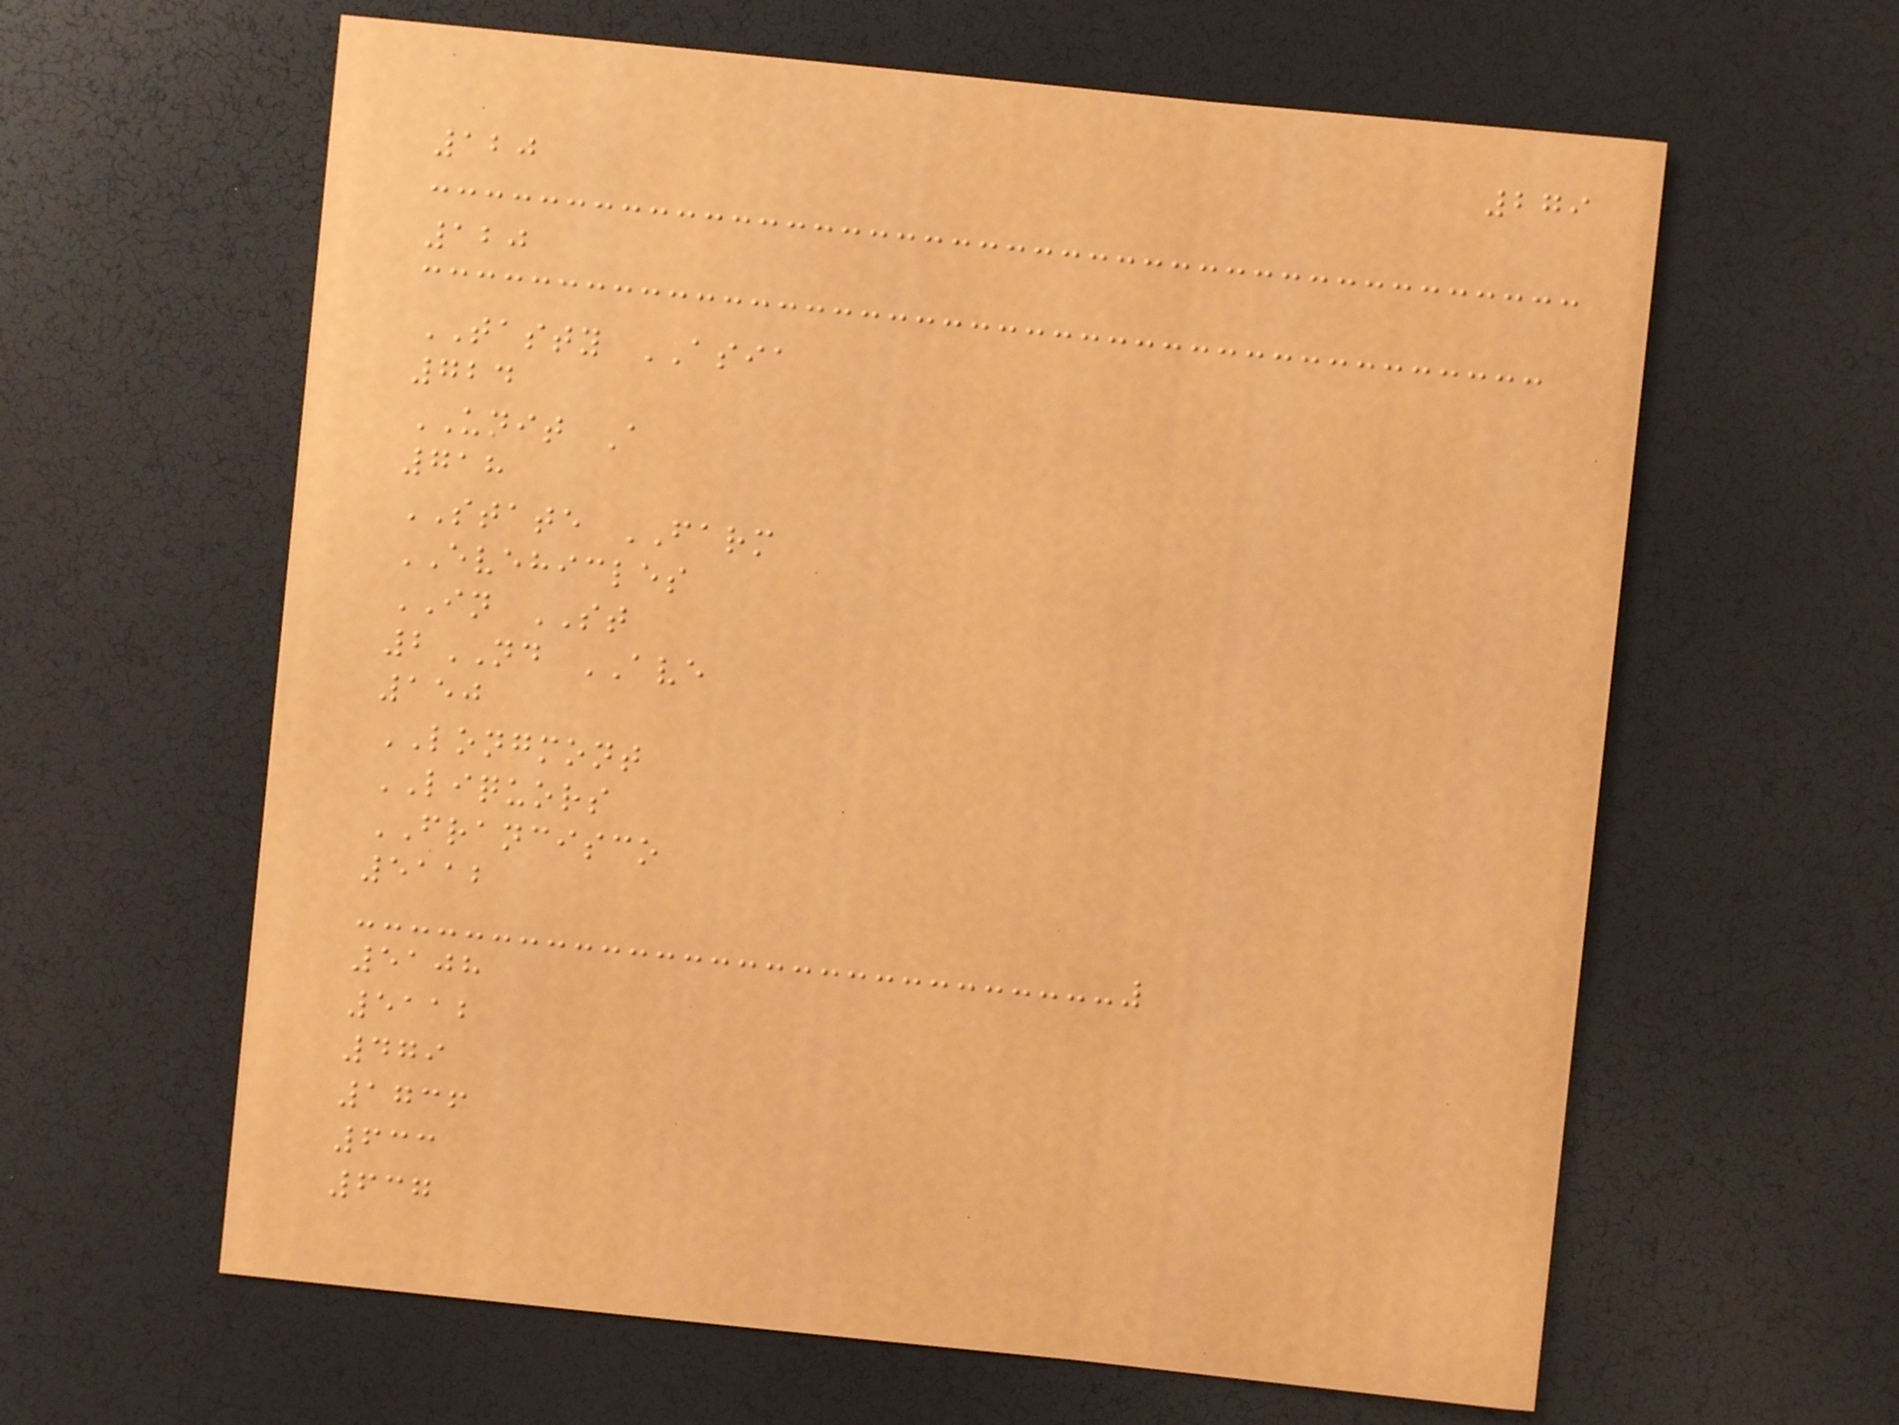279
120
120
TASTY ASIA
724
UNIT A
718
STATE FARM
EVEHICLES
IN ST
2ND AVE
150
LONGMONT
LIQUORS
FRANCISCO
5112
5108
5112
479
1736
633
637
